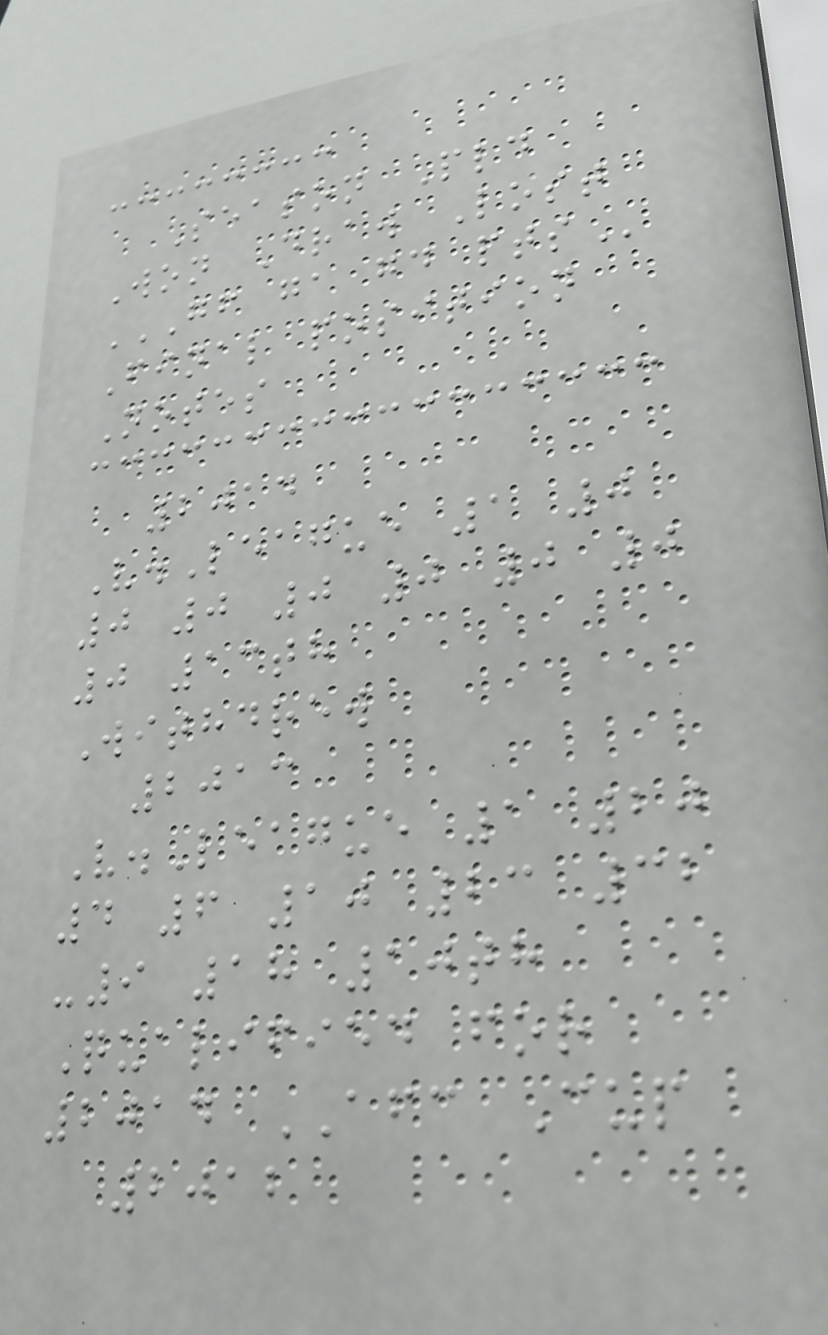Season Pld
Won Draw Lost
GF GA GD PTS
Final position
Notes
2014
V.League 1 0
0 0 0 0 0 0
0 13th
Withdrew
2013
V.League 1 20
4 6 10 23 32
-9 18 10th
Qualified for
2014 AFC Cup
2012
